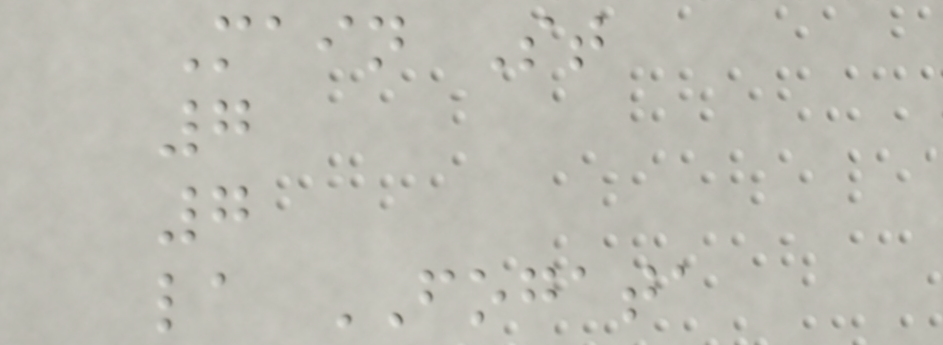Main St
7
7
la FOGATA
